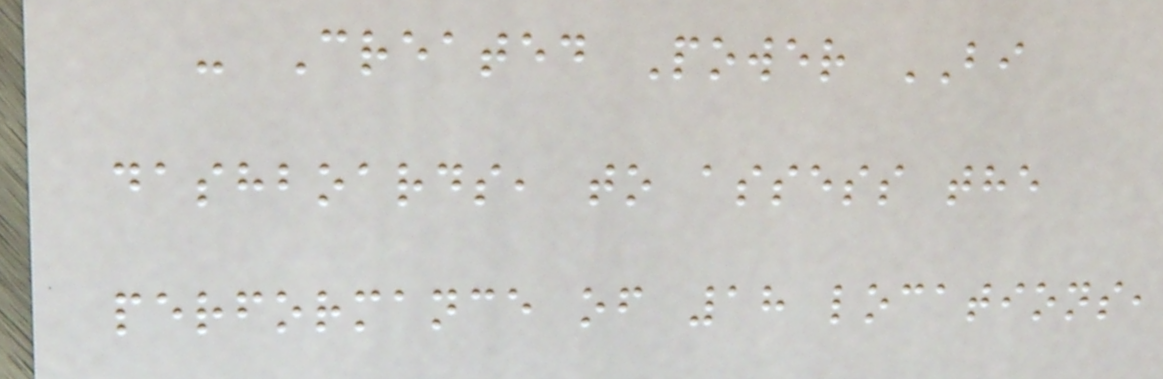- Created Power BI
dashboards, to assess the
performance of 18 locations,
